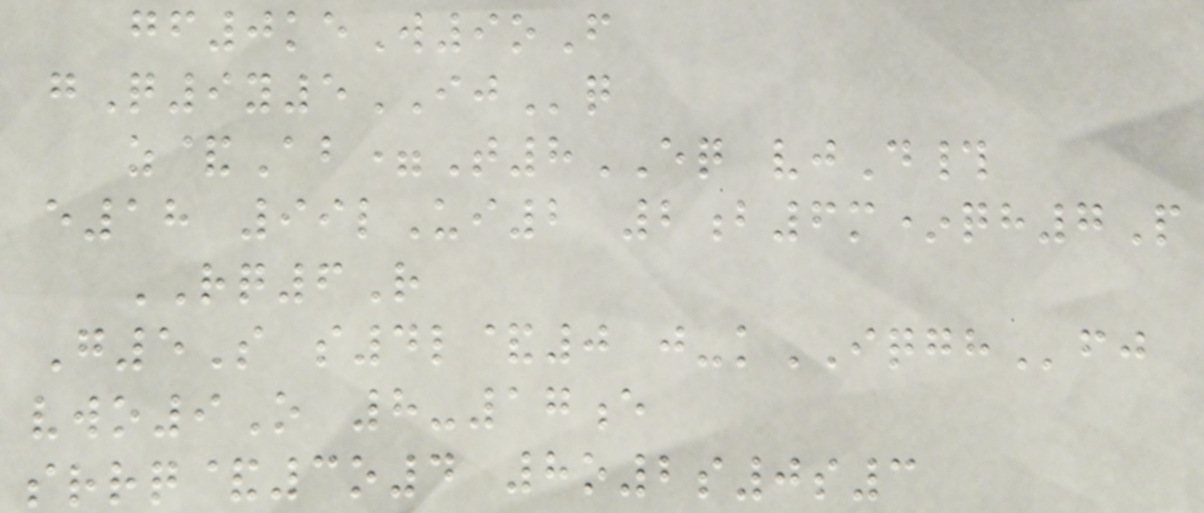gf0keW9oF
gQ9y5IJq
z&Ab=T8EQ vjD#
e18 99lUi2 2b6m*qh7P
RQ6R
G5S s4l&0 j-kIQGHfj
vwo9O 8-17e
srrq&3o4 8o2s0s3
